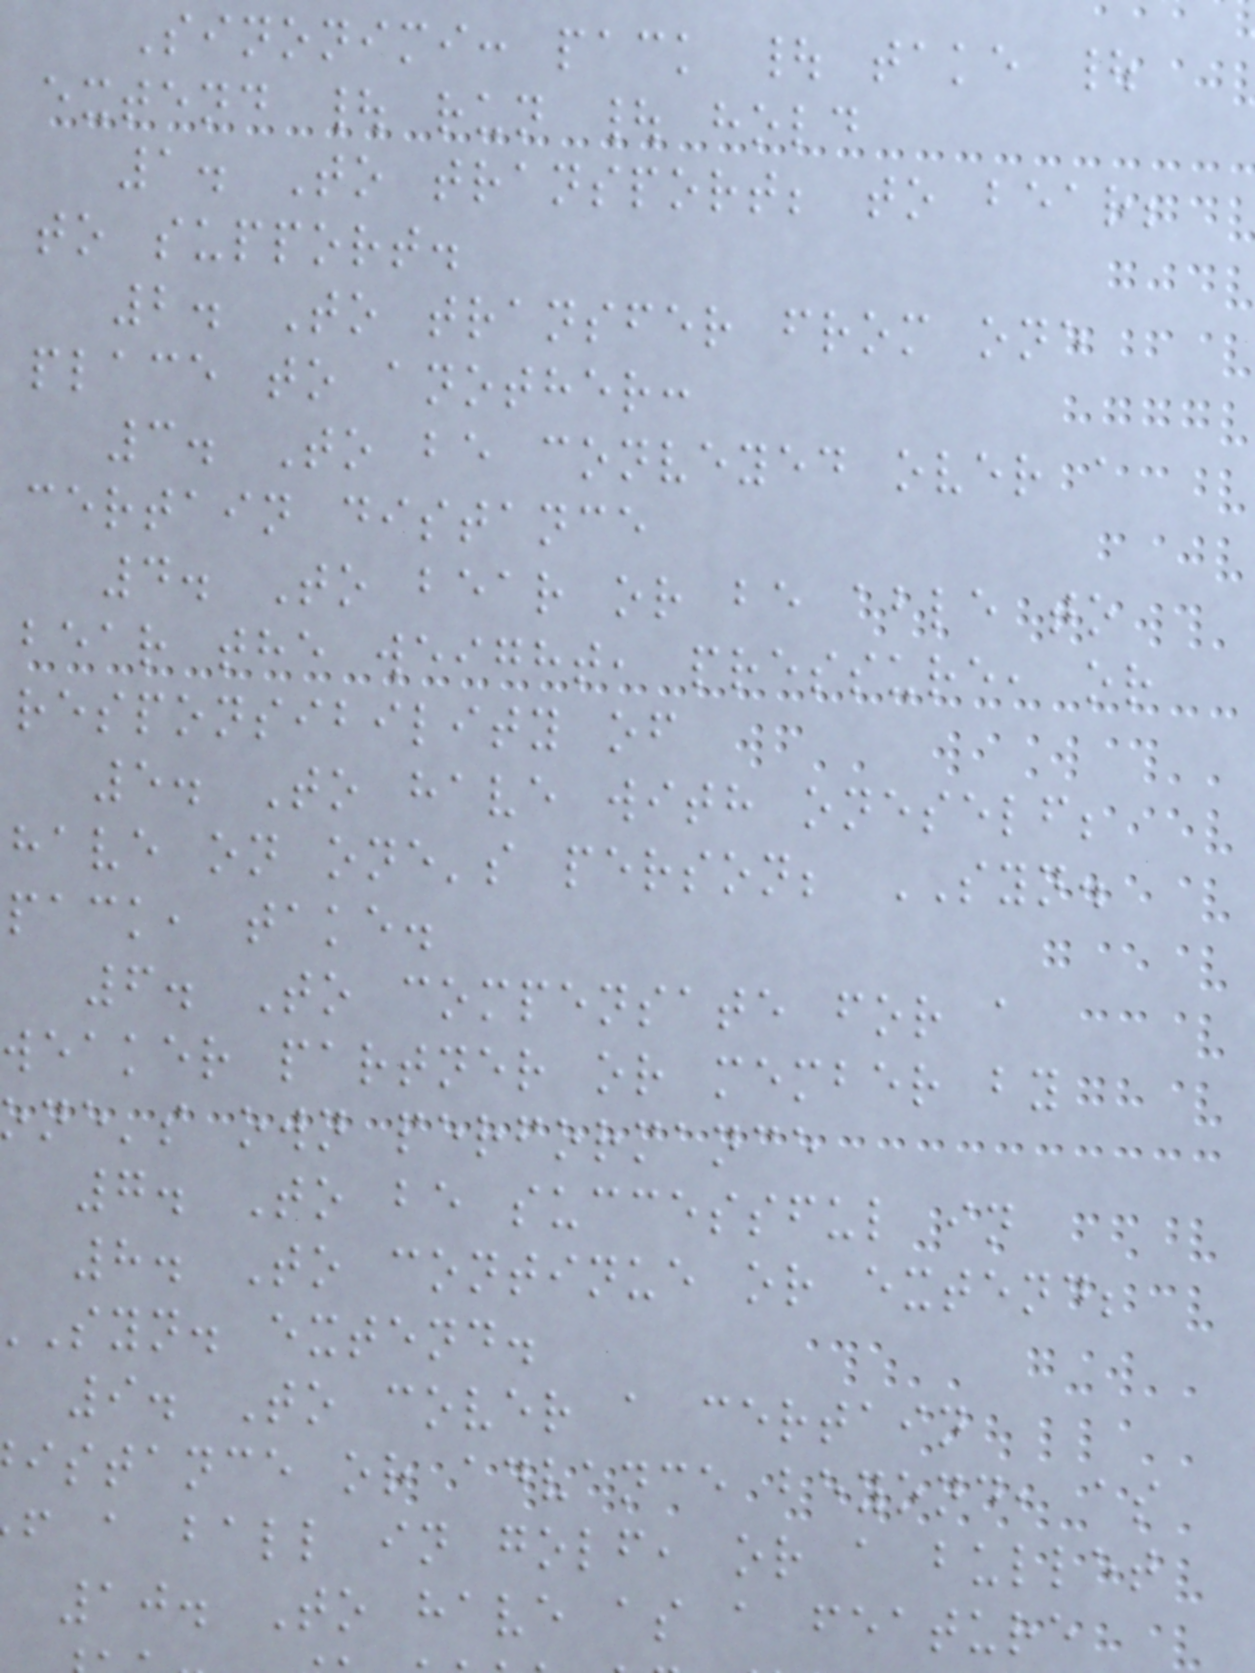Sinonimi: pack | take |
extend | run | hold
1. To transport; to bear;
to support.
2. To transfer from one
place to another:
3. To be conveyed over a
certain distance
4. To bear or be able to
bear the weight, pressure, or
responsibility of
5. To have with oneself;
have on one's person; SYN.
pack, take.
6. To compensate for a
weaker partner or member by
ne's own performance
7. To be successful in
8. To continue or extend;
syn. extend.
9. To cover a certain
istance or advance beyond, as
f a ball in golf, or a bullet
10. To have as a feature
